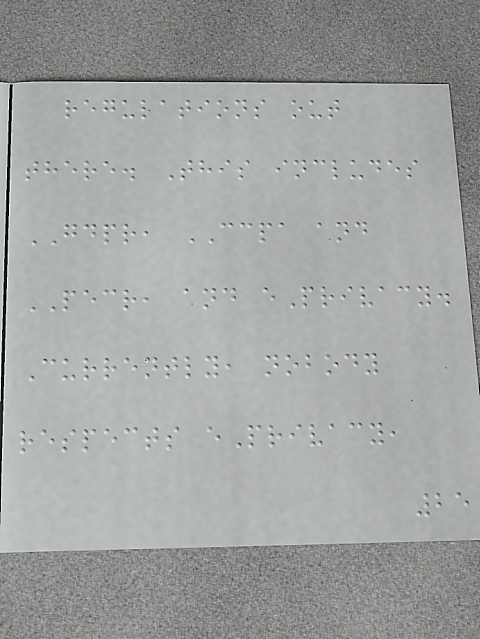regulations out
there. This includes
GDPR, CCPA and
PECR, and ePrivacy.
Currently, nobody
respects ePrivacy,
25
